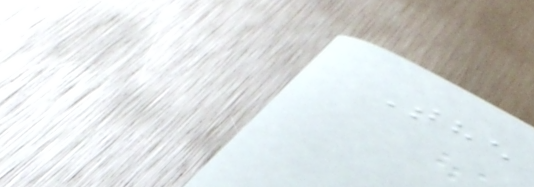The
